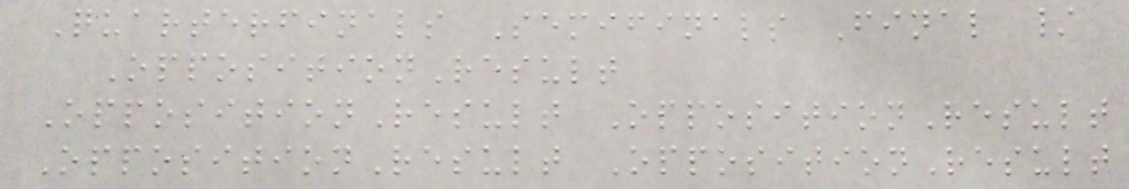Quarterfinals Semifinals Final /
OppositionResult
OppositionResult OppositionResult
OppositionResult OppositionResult
